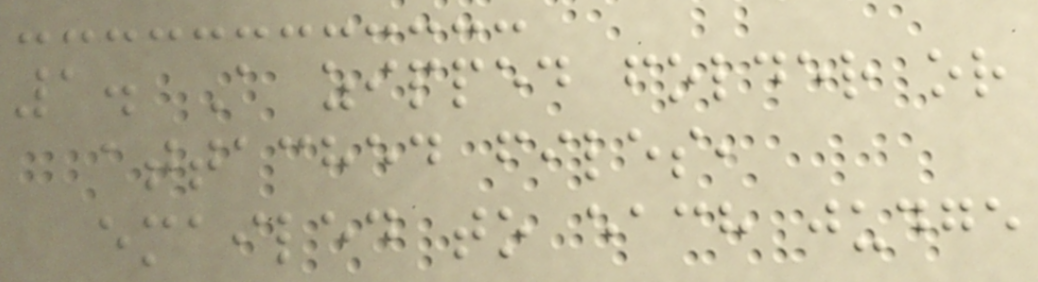1. A zipped folder or
attached files,
emailed to each judge
